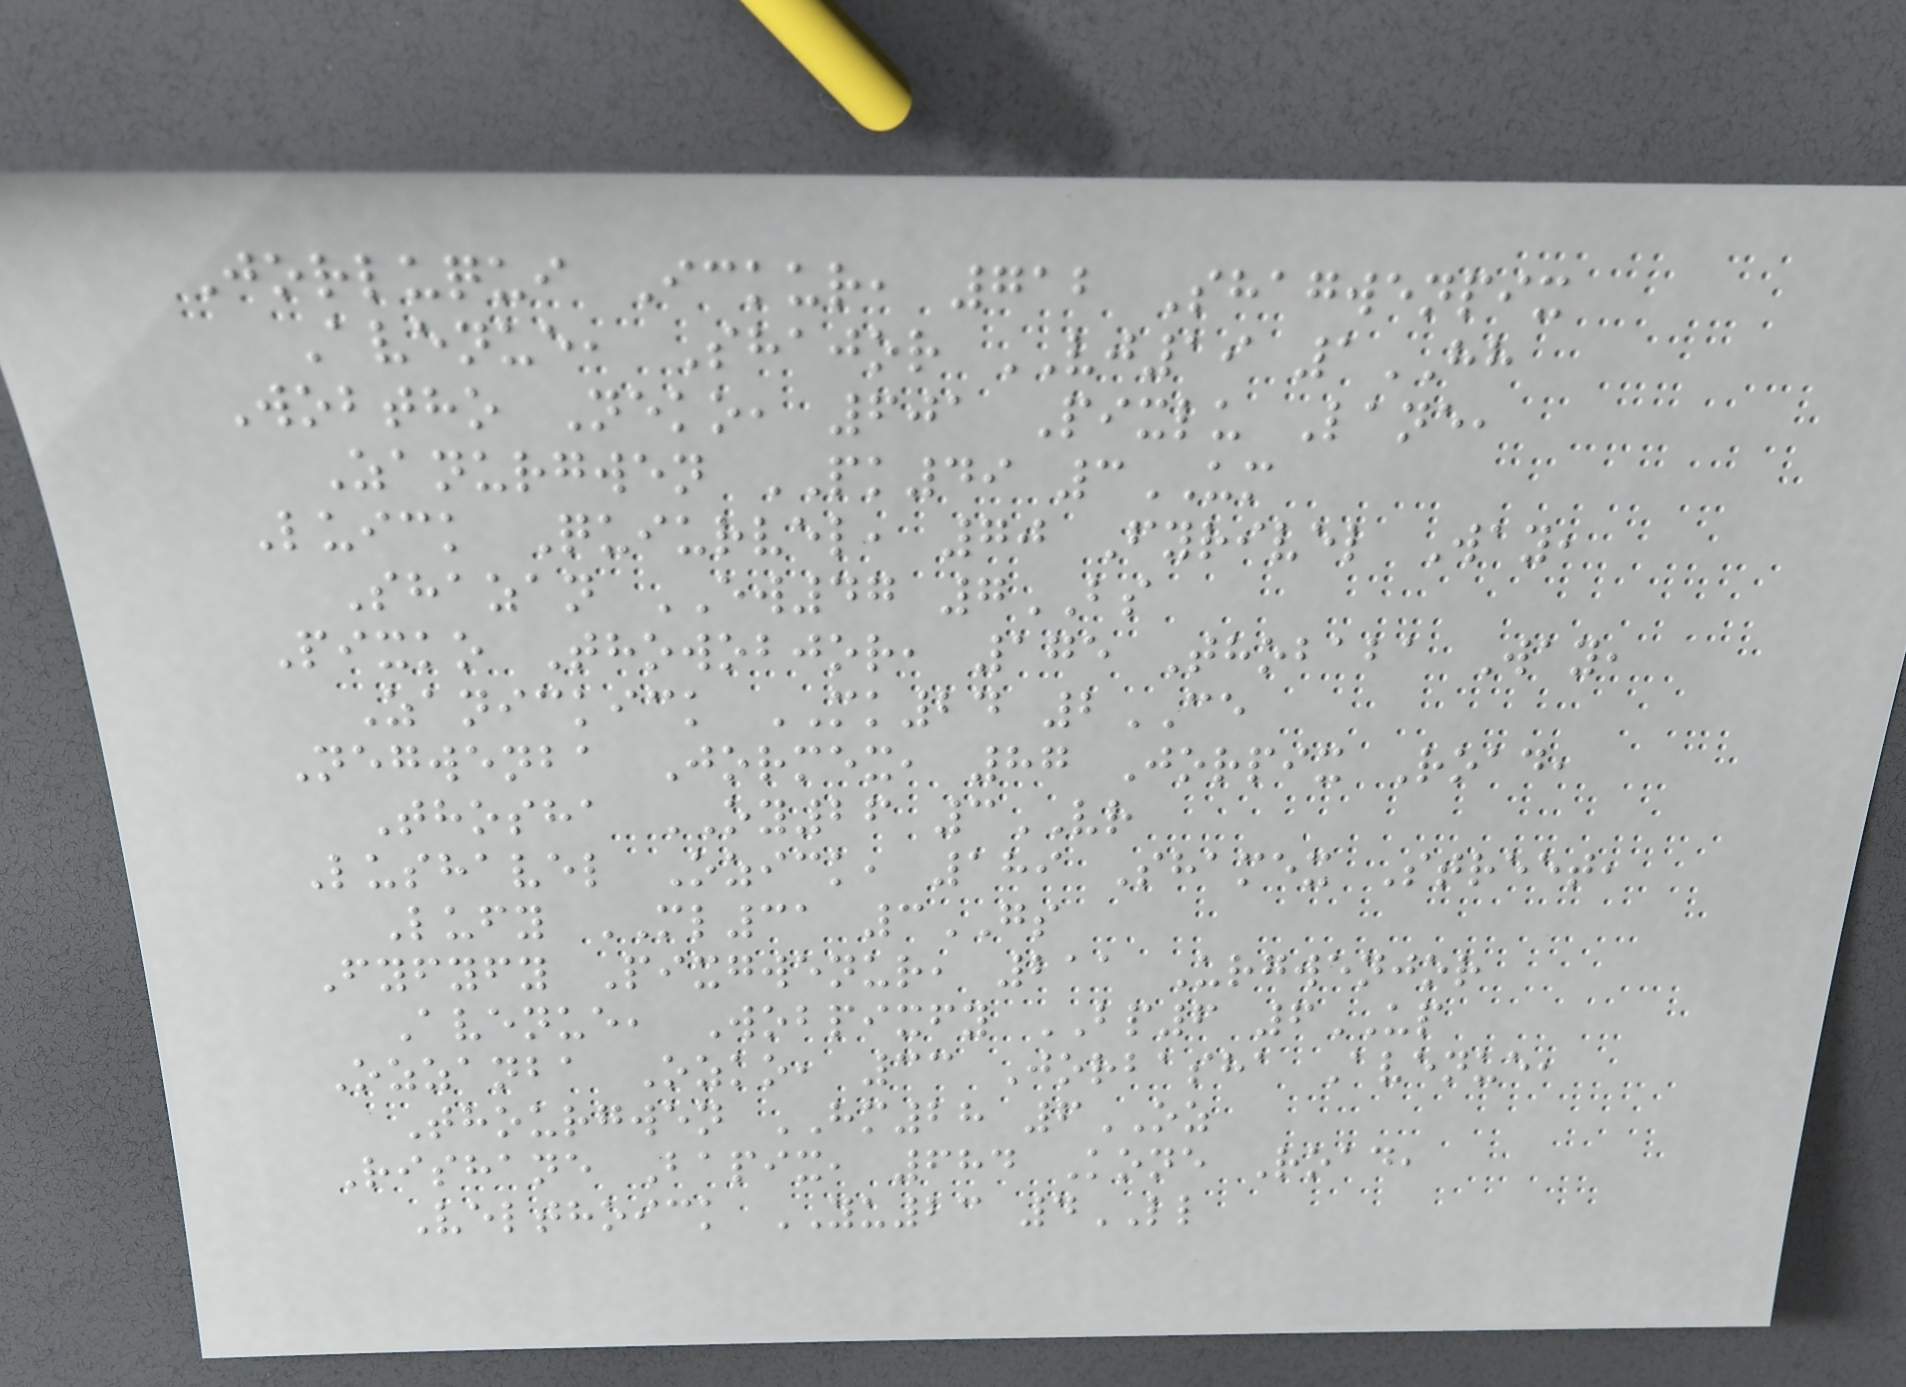Jorluqui Ickur, 712 Shagwenpix
Avenue, Shajor VJ19 1HH
Wobtho Neko, 601 Pixlu Lane,
Zanurgwen PK49 3UM
Luick Quiurvel, 70 Fyrivel Way,
Shazan EW47 7BS
Pixko Thowobjor, 175 Thobaba Way,
Zanickick MK24 2CE
Negwenba Jormex, 87 Jorpix Road,
Thosha OY26 3VR
Lushavel Ozick, 189 Shamex Street,
Lufy ML31 3GS
Fyfyfy Pixgwenur, 211 Urgwenjor
Avenue, Wobpixfy BP6 6UP
Ozzanba Ozko, 33 Jorbasha Avenue,
Thourgwen HM28 6OZ
Rishane Bapix, 684 Kone Road,
Velthoick YU23 4LL
